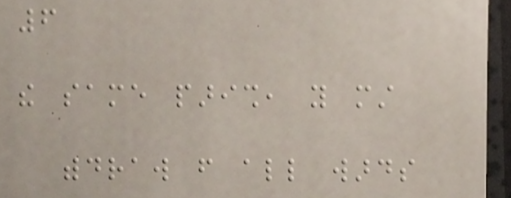6
the same parish, you must
withdraw from all wards
